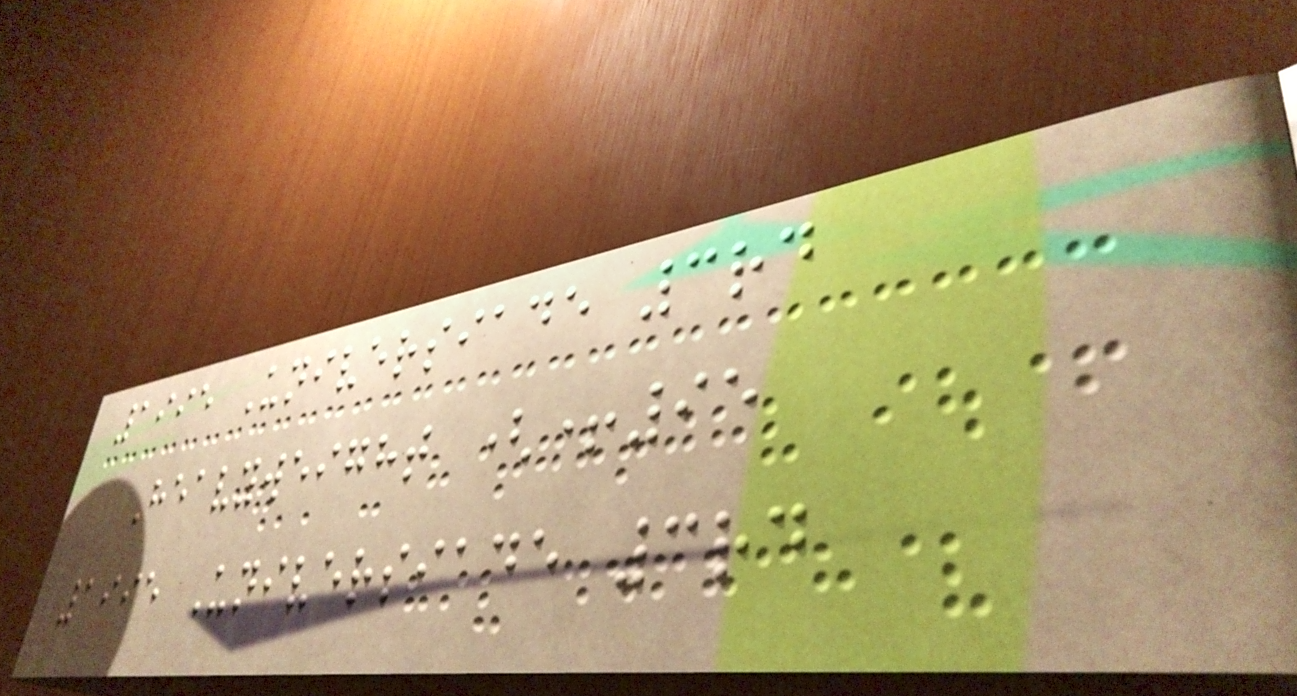1995 Universiade 3rd
Heavyweight (+95
1995 Universiade 3rd
